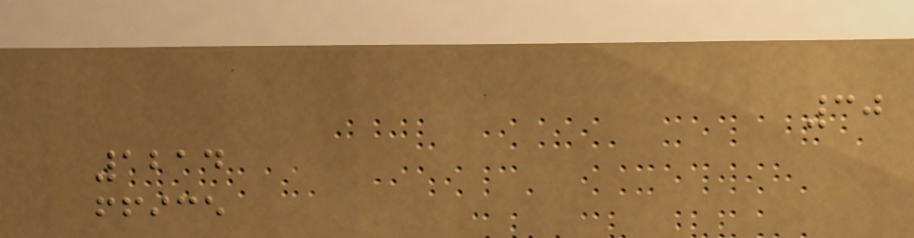30
1214
ffice
